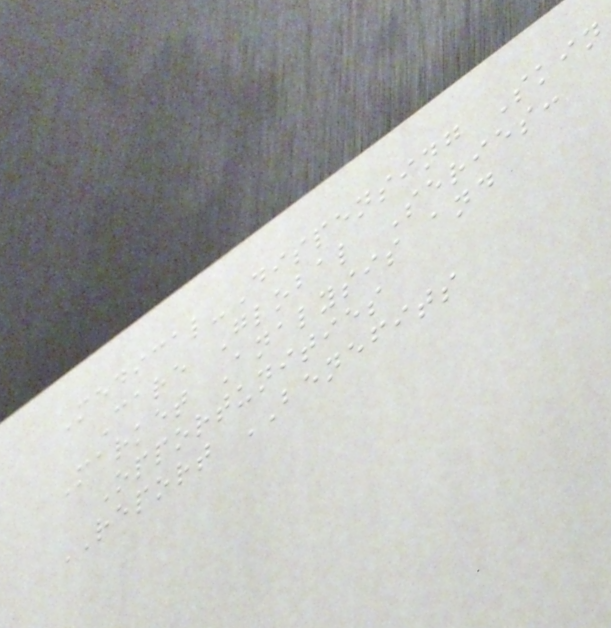Medical-Dispensing Skin
Care Global Series:
Market Analysis and
Opportunities
REPORT BENEFITS
